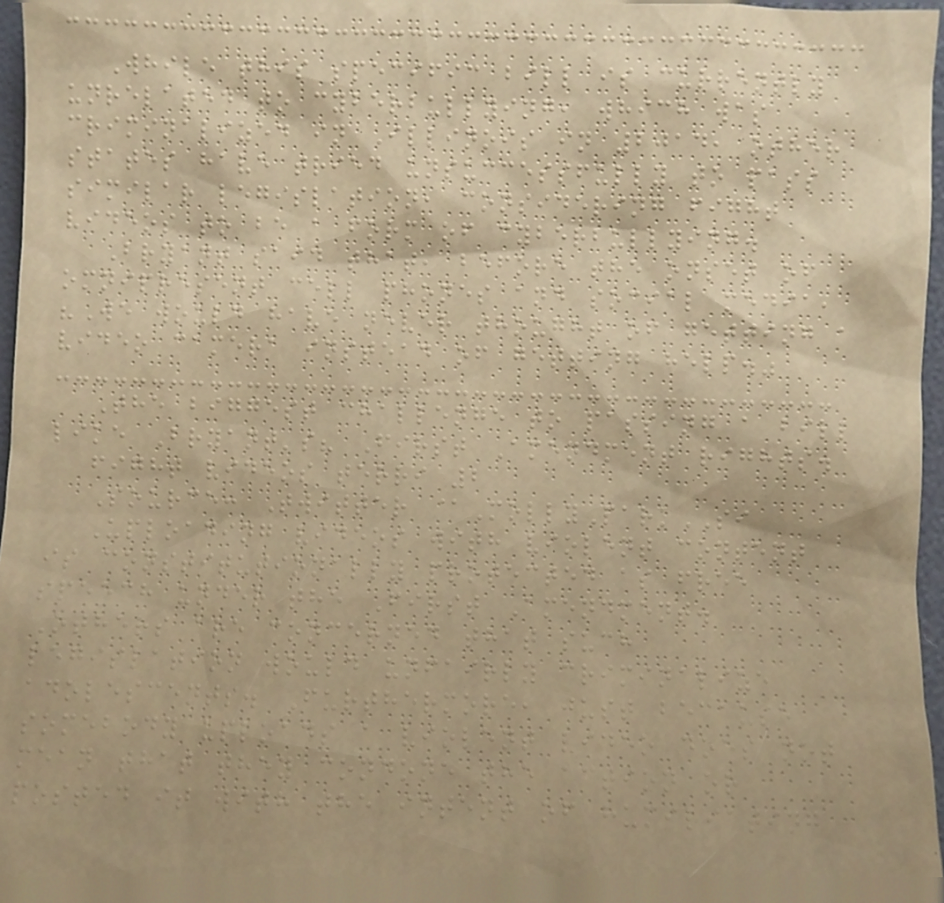While this specific bill is currently
unrelated to cyberbullying, which was
criminalized in Illinois in 2014, other
states have tried unsuccessfully to pass
similar legislation, considering fight
videos to be a form of cyberbullying.
Bryant said that, before the onset of
omnipresent cell phones and social media,
"We would have never thought of getting a
video camera instead of getting help."
The biggest challenge to passing a bill
like Bryant's? First Amendment rights.
fight videos terri 2
Source: Twitter @MollyParkSI
Uploading videos with violent content
is constitutionally protected as free
speech under the First Amendment.
Others are concerned that such
legislation would unfairly criminalize
adolescents. Furthermore, just because
somebody uploads a violent video does not
mean that they condone the action or
posted it with the intent of humiliating
